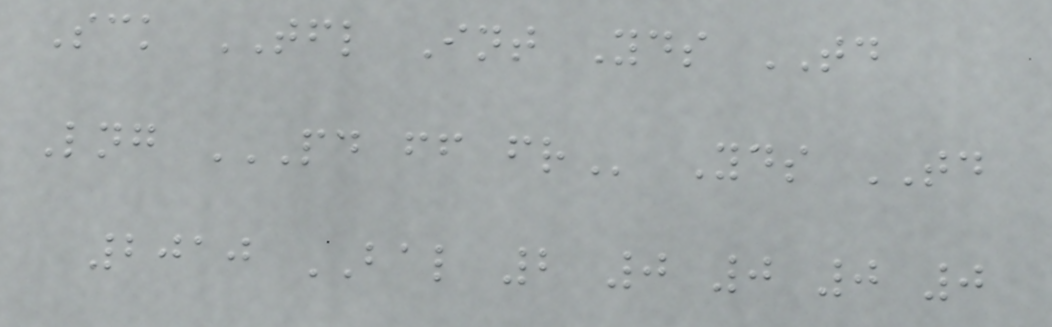Sck TFL Int Yds TD
Lng PD FF FR Yds TD
2010 BAL 2 0 0 0 0
